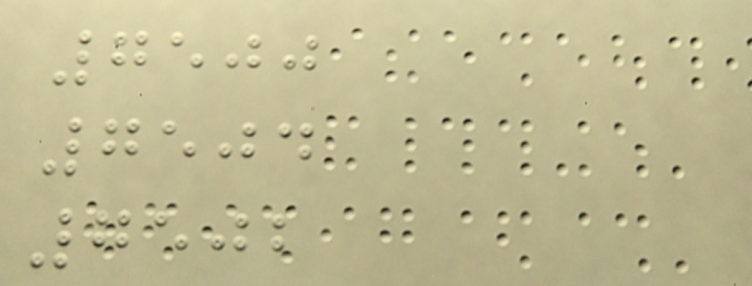7500
7504
7502
